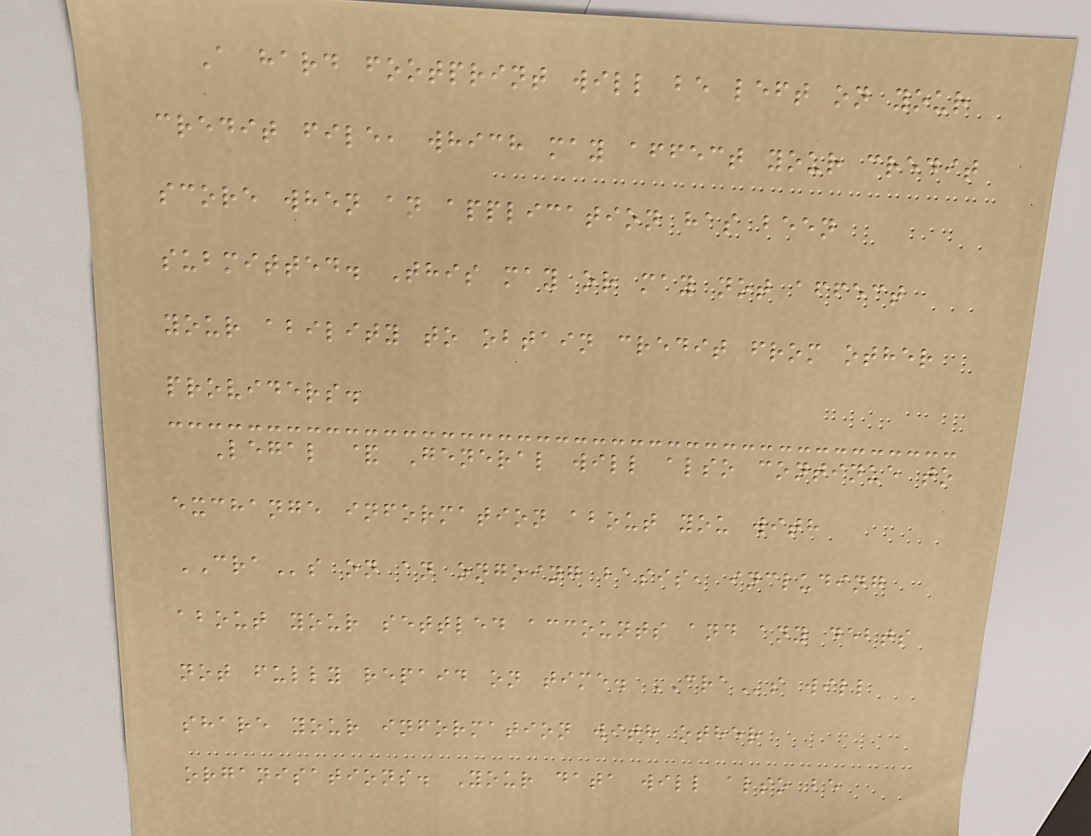A hard footprint will be left on your
credit file, which may affect your credit
score when an application has been
submitted. This may or may not affect
your ability to obtain credit from other
providers.
Legal & General will also continue to
exchange information about you with
CRAs on an ongoing basis, including
about your settled accounts and any debts
not fully repaid on time. CRAs will
share your information with other
organisations. Your data will also be
